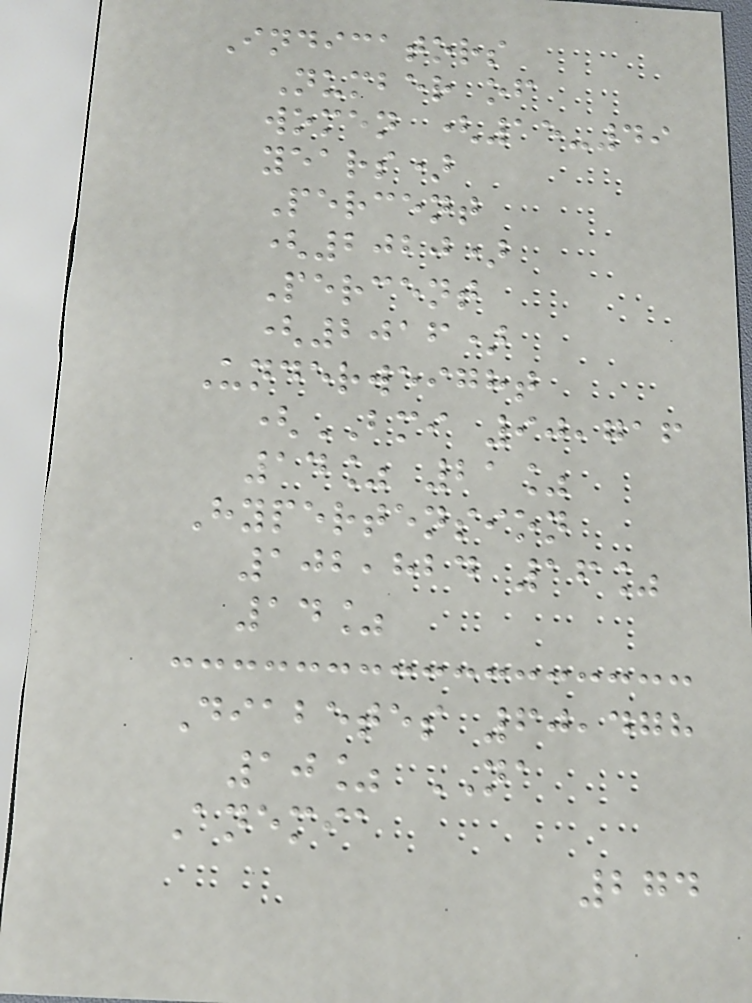Indicators
Number of
women (15-49
years)
Percent
(2020)
Percent
(2016)
Underweight
(BMI 90,716
14% 21%
Hypertension
102,824 16%
14%
Diabetes 60,478
10% NA
Anemia
274
